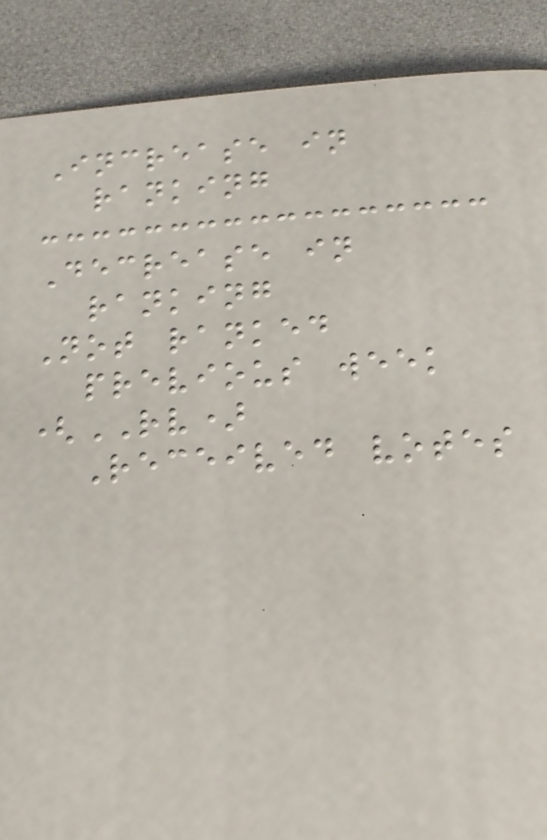Increase in
ranking
Decrease in
ranking
Not ranked
previous week
(RV)
Received votes
